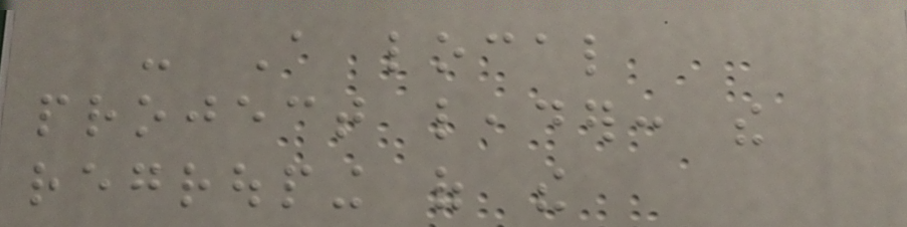- A local
project leader: the
regrouping of the
